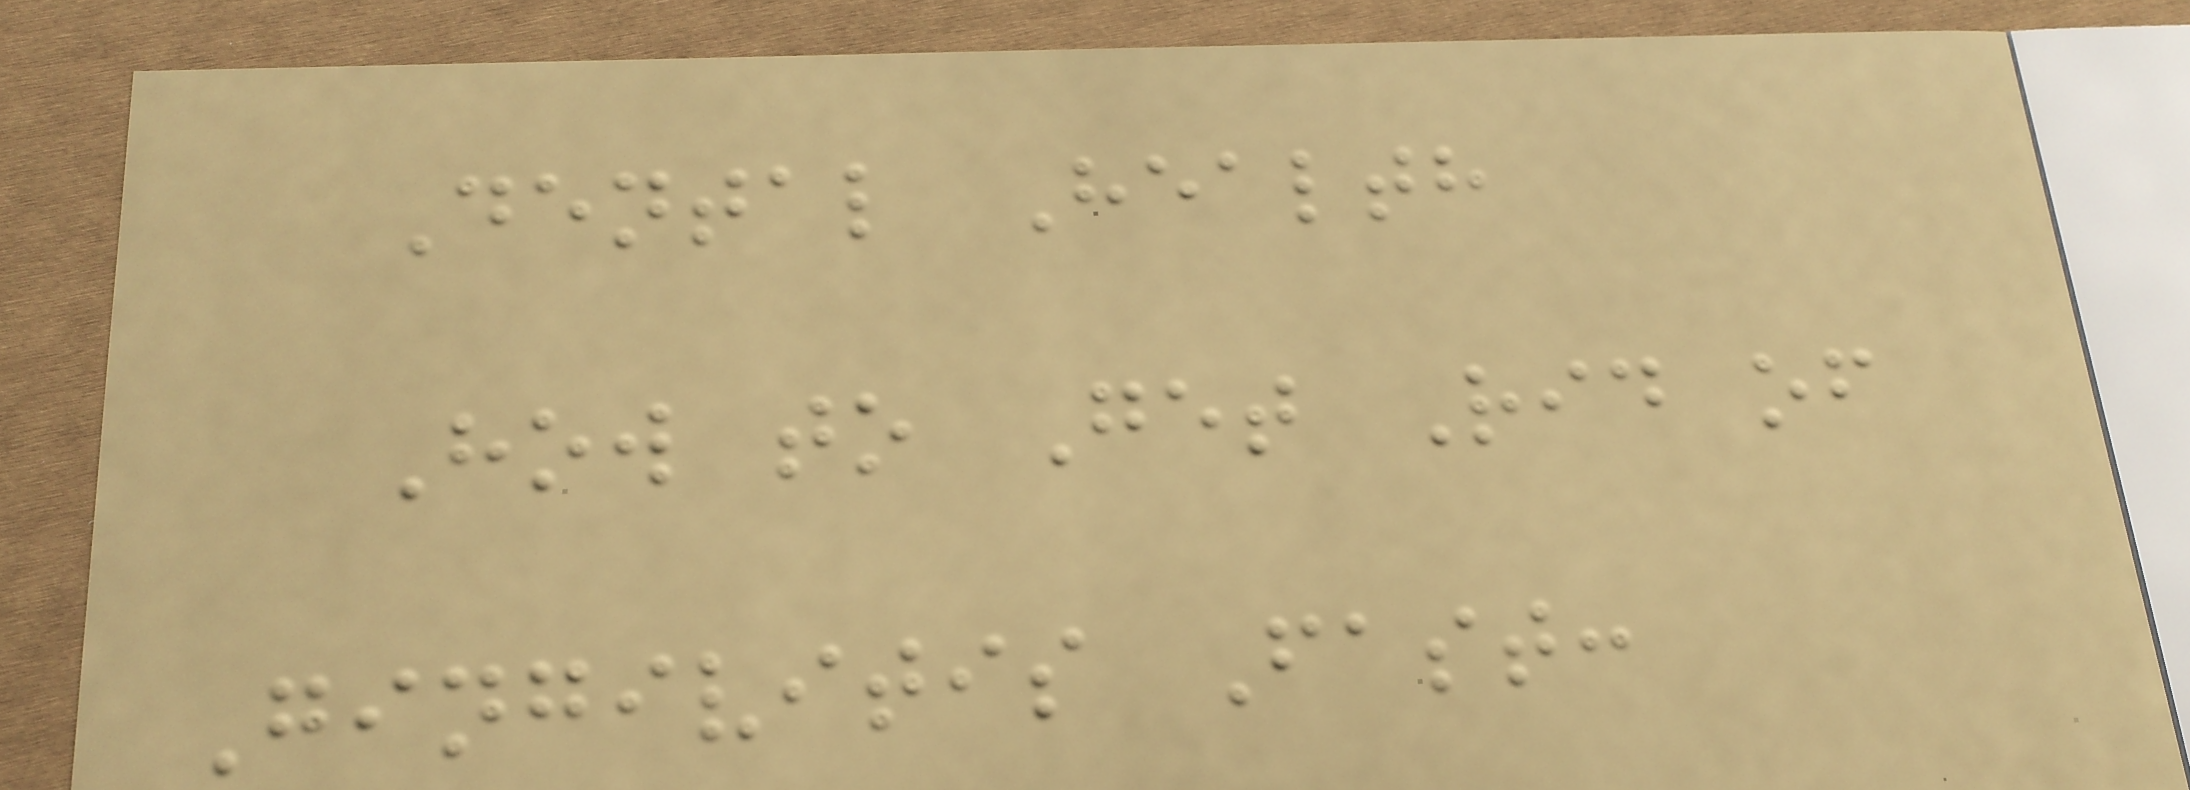Dental Health
How to Get Rid of
Gingivitis Fast:
